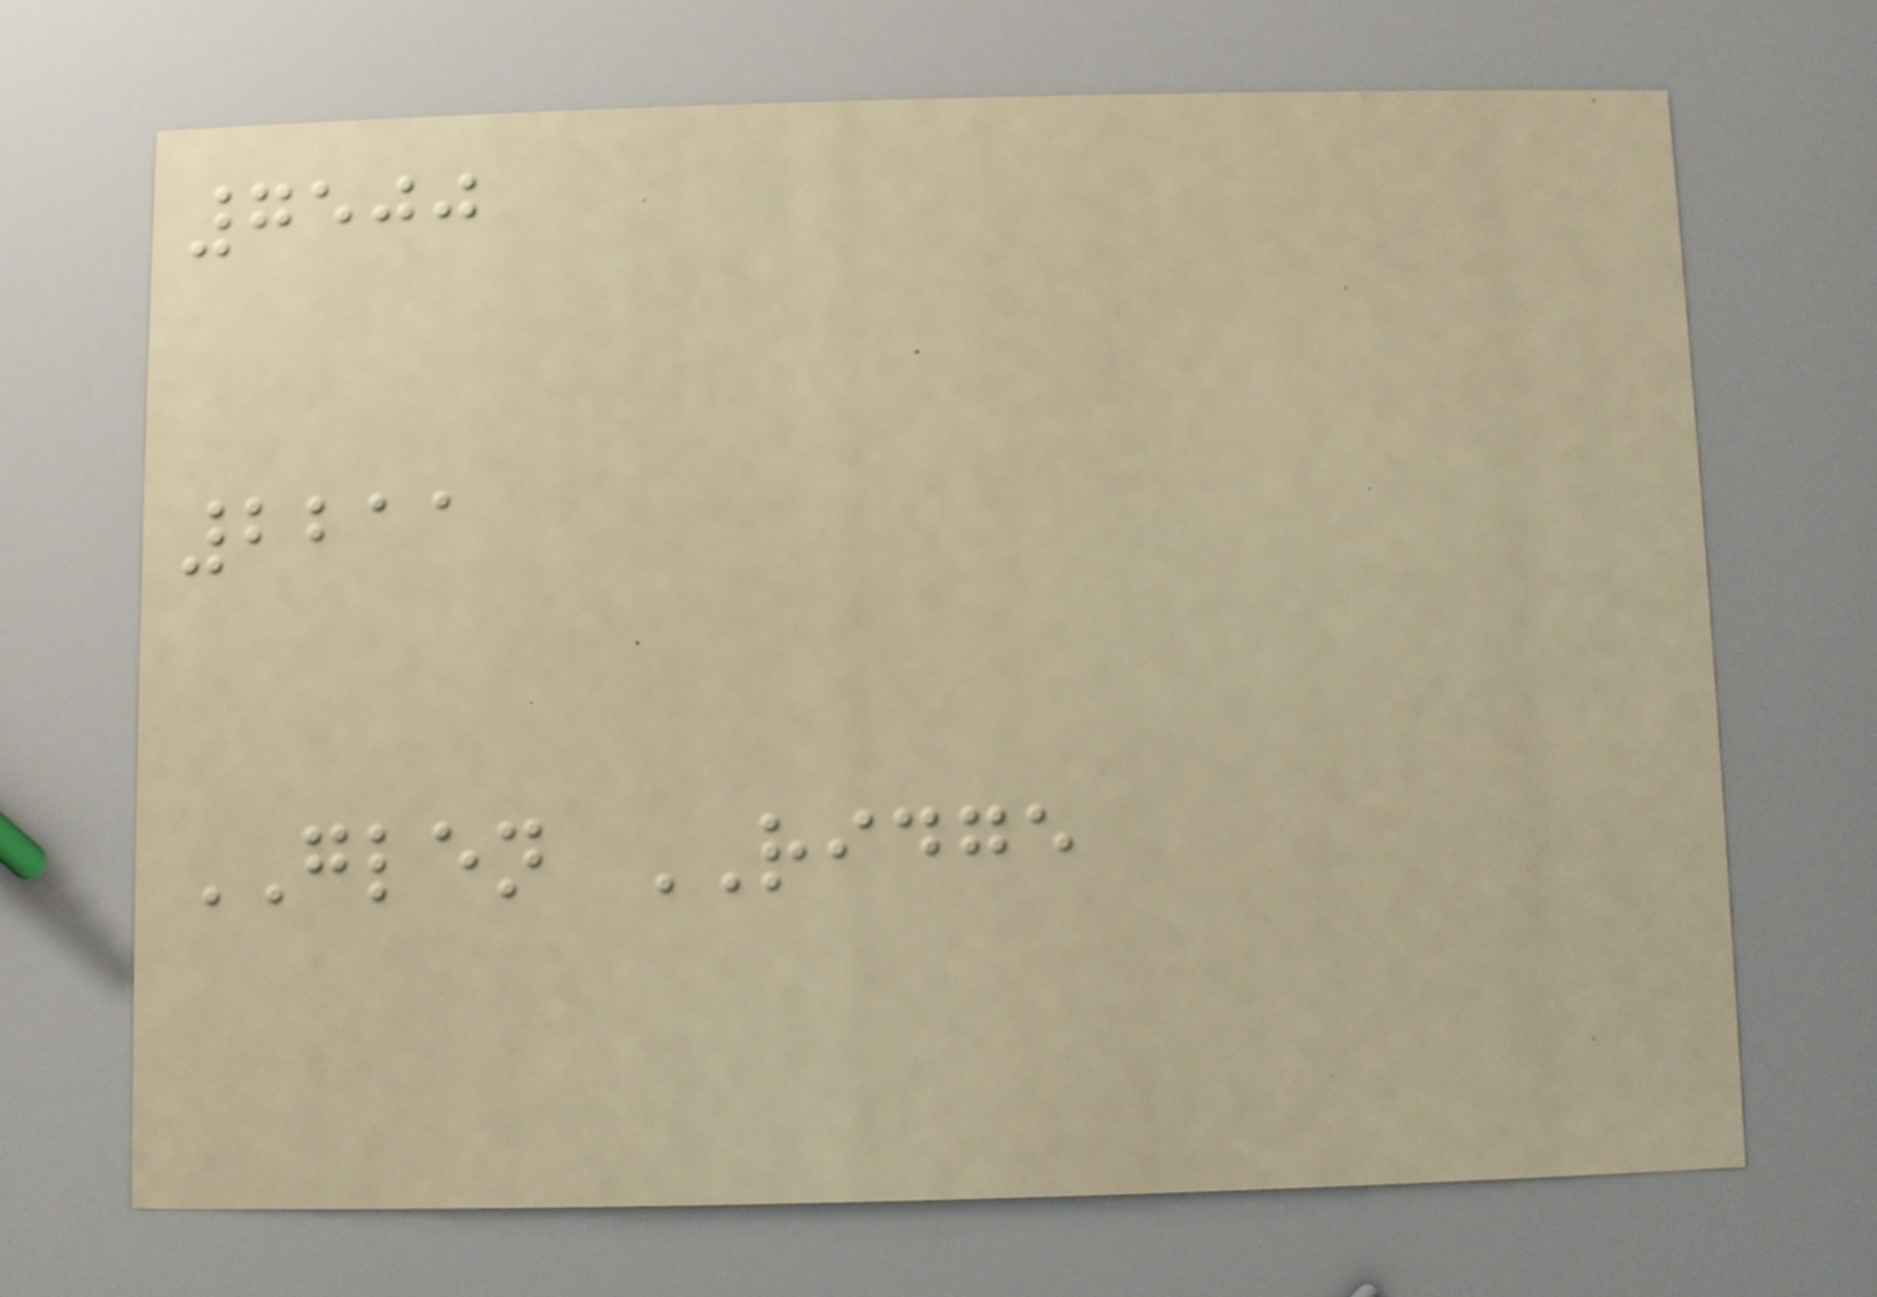7500
2211
GLEN RIDGE
